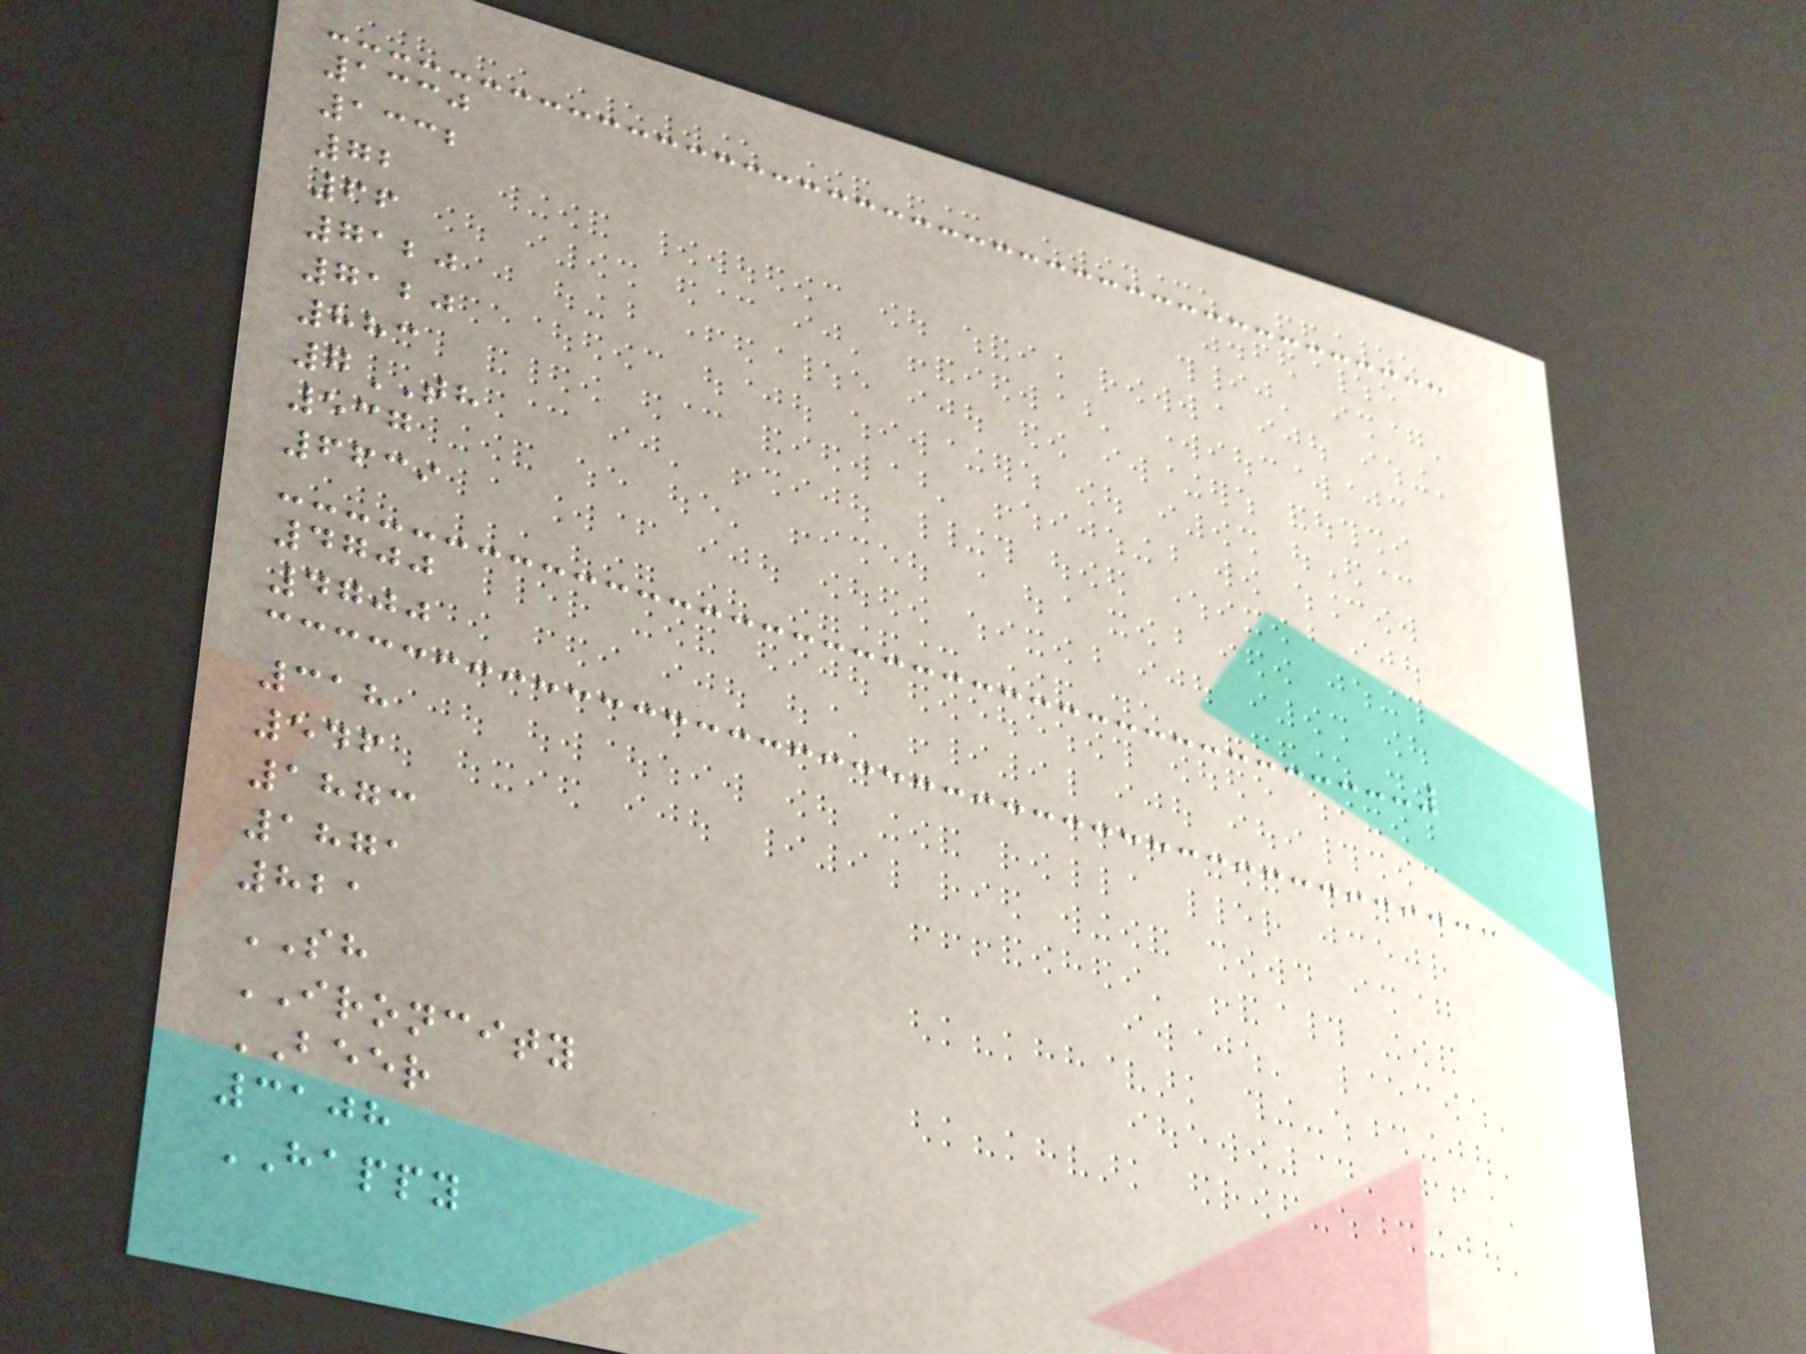1330
1332
72
66
7120
7120
883
7TH
537
6639
4700
4700
318
546
1873
1871
821
SH
IRONCITY
BEER
3108
HAPPY
